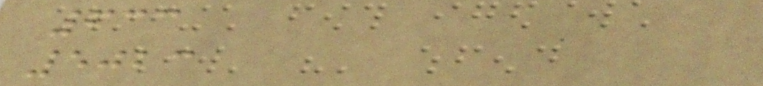633
5023
